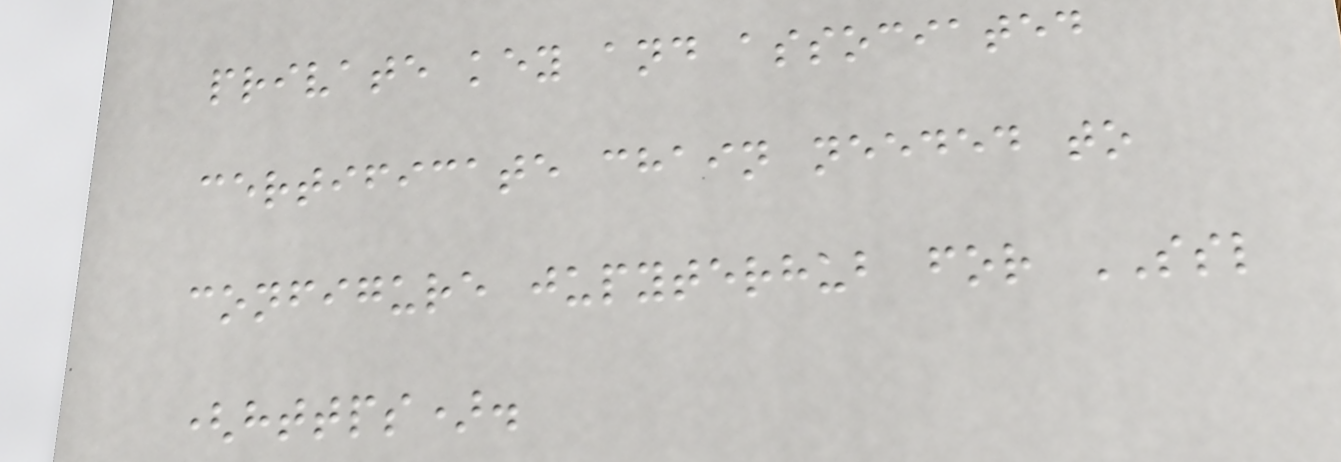private key and associated
certificate chain needed to
configure jupyterhub for SSL
(https).
